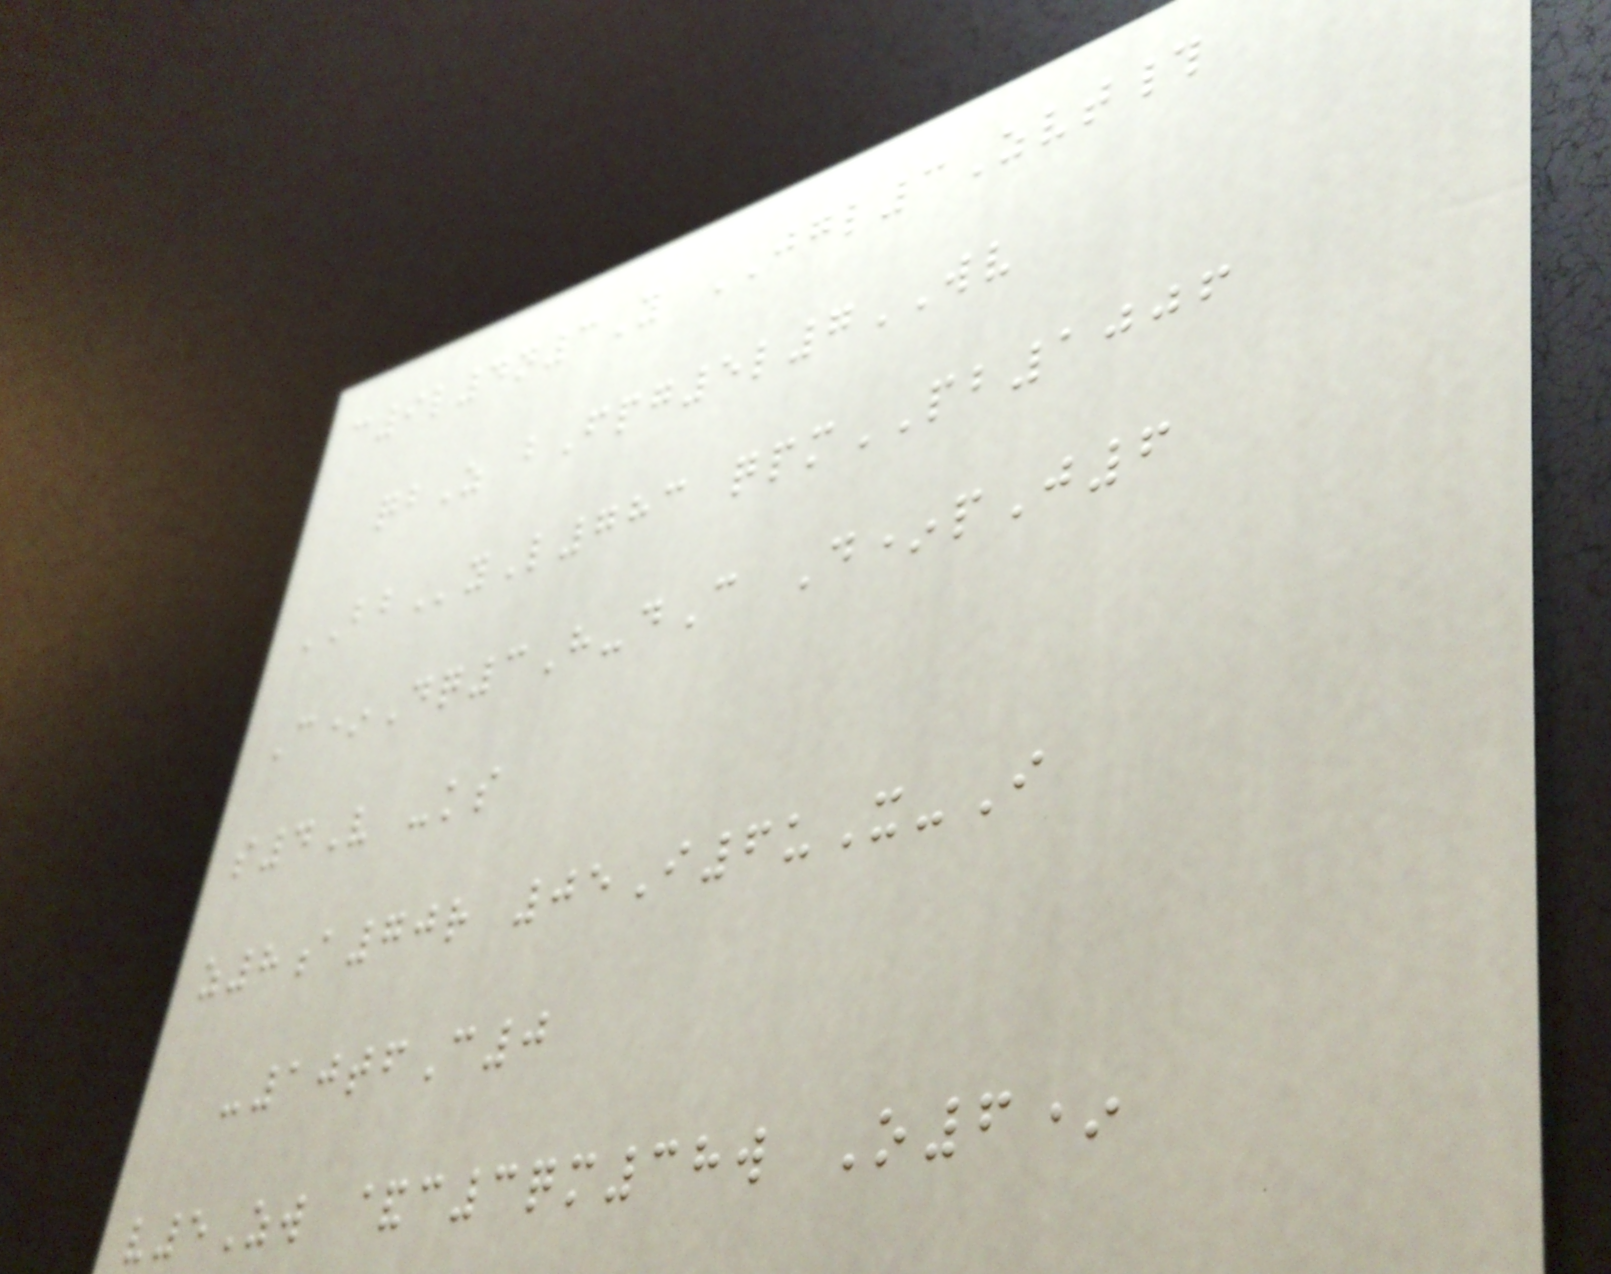c9l4n3Y JGL3Zvt#
qbZ bFpg5l7WV
BByL783 qpmPB1006
C*Dq3H-dC D*pJ6
s4V -ks
z8a70r 05I6uX-I
-10tfC0
v5Zw &c3qm38w O6*
